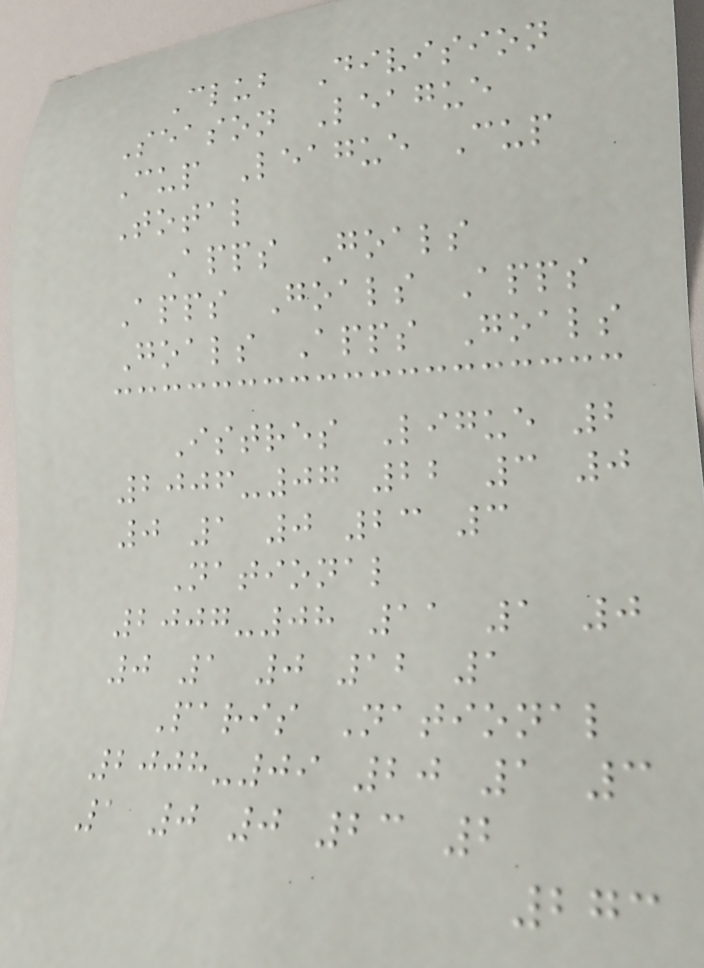Club Division
Season League
Cup League Cup
Total
Apps Goals
Apps Goals Apps
Goals Apps Goals
Istres Ligue 2
2006-07 22 3 0
0 1 0 23 3
National
2007-08 11 1 0
0 1 0 12 1
Paris National
2008-09 20 1 3
1 0 0 23 2
273
